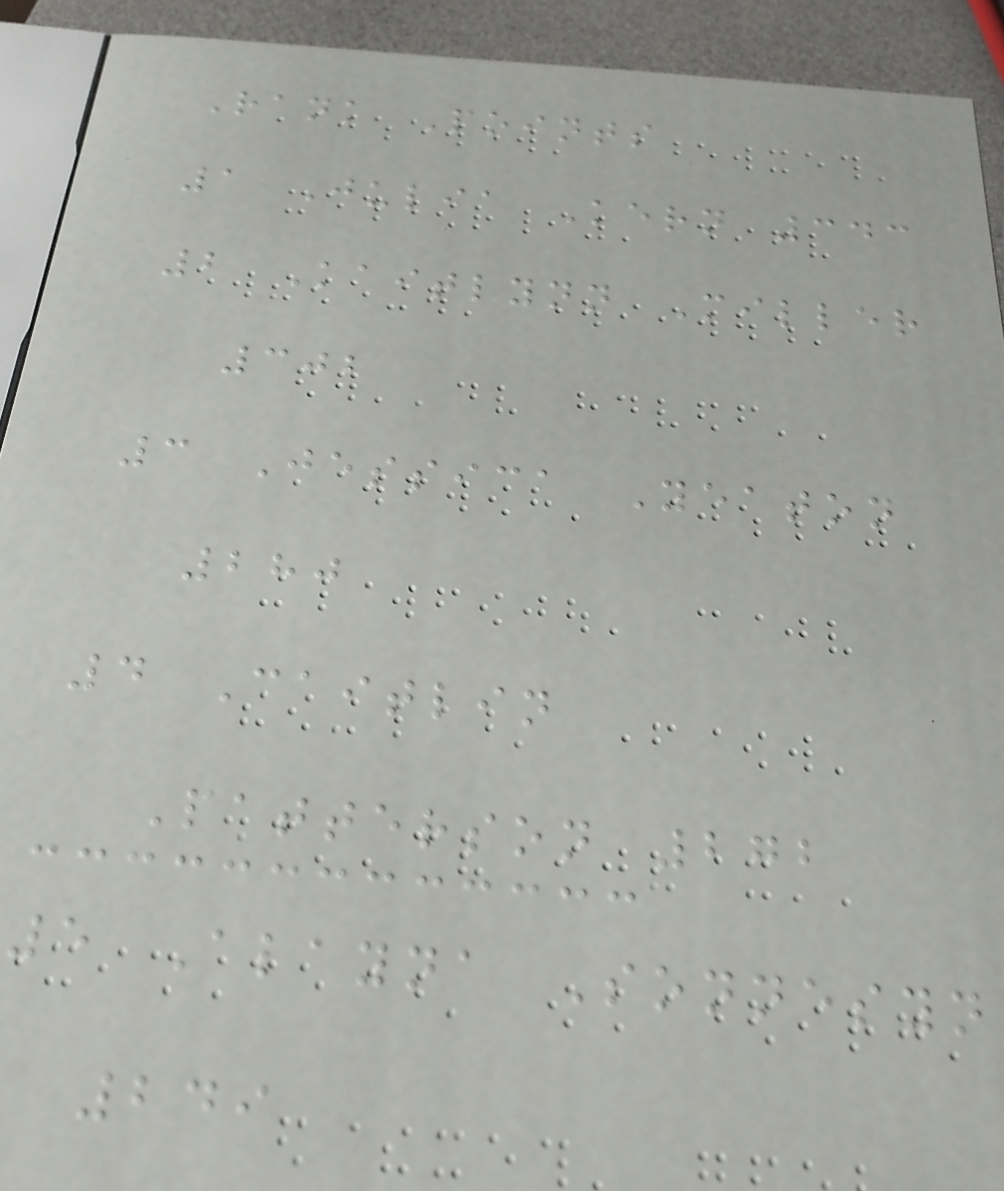Rank Points
1 Julia Kern 343
2 Kaitlynn Miller
302
3 Jessica Yeaton
280
4 Caitlin
Patterson 272
5 Alayna Sonnesyn
249
